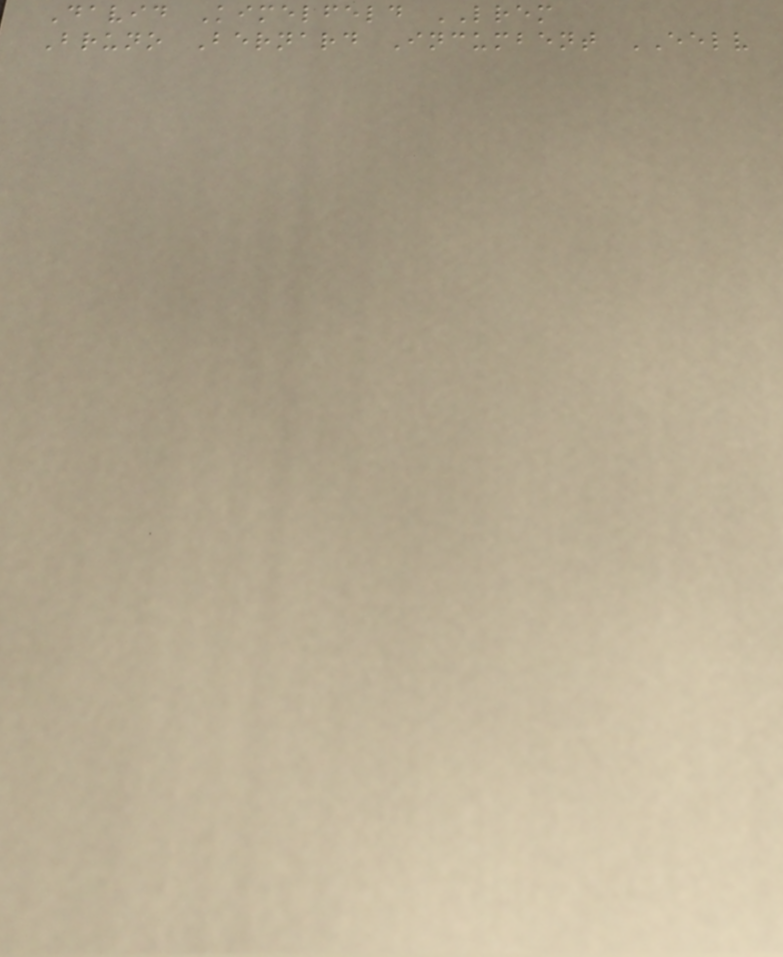David Kimelfeld LREM
Bruno Bernard Incumbent EELV
